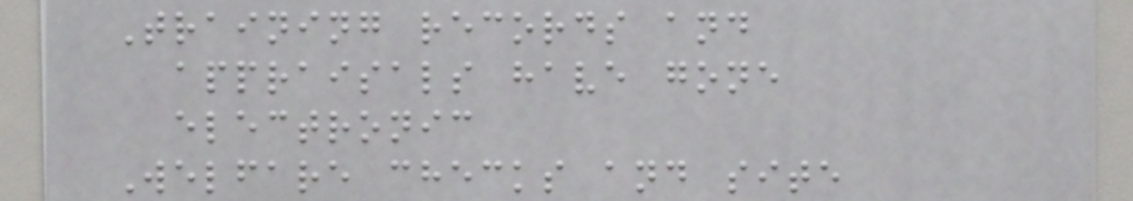Training records and
appraisals have gone
electronic
Welfare checks and site
